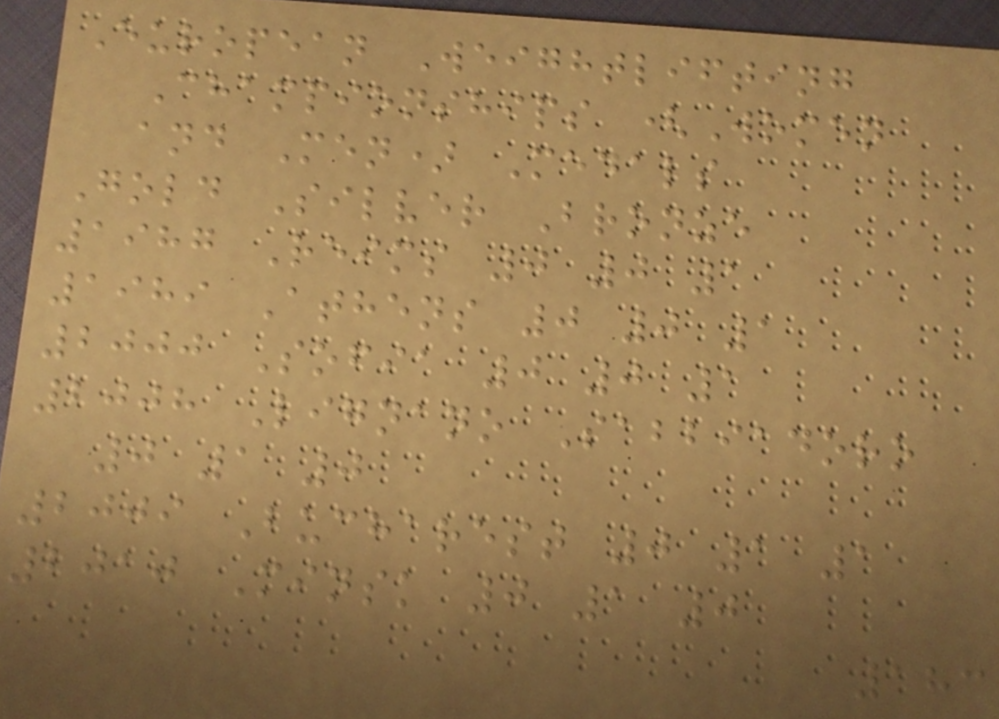European Weightlifting
Championships (Women
and Men) Medals
Gold Silver Bronze
1987 Reims 0 0 1
1989 Athens 0 0 1
2000 Sofia 0 0 1
2008 Lignano Sabbiadoro
0 1 0
2009 Bucharest 0 1 1
2010 Minsk 0 1 0
183
